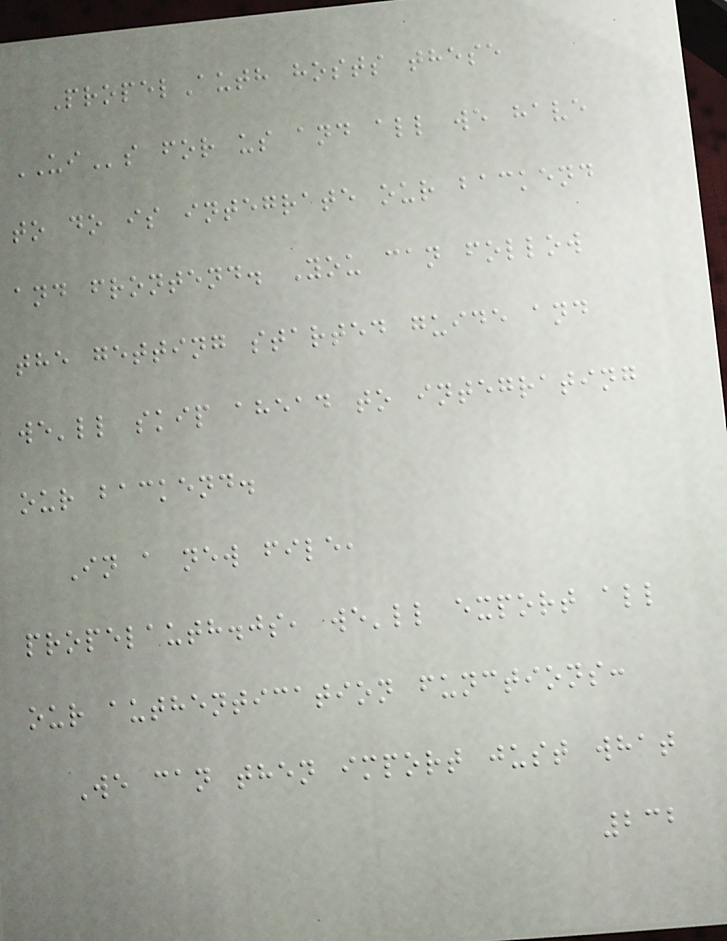PropelAuth hosts these
UIs for us and all we have
to do is integrate our backend
and frontend. You can follow
the getting started guide and
we'll skip ahead to integrating
our backend.
In a new file,
propelauth.js, we'll export all
our authentication functions:
We can then import just what
232
